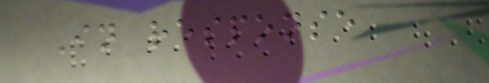In response
